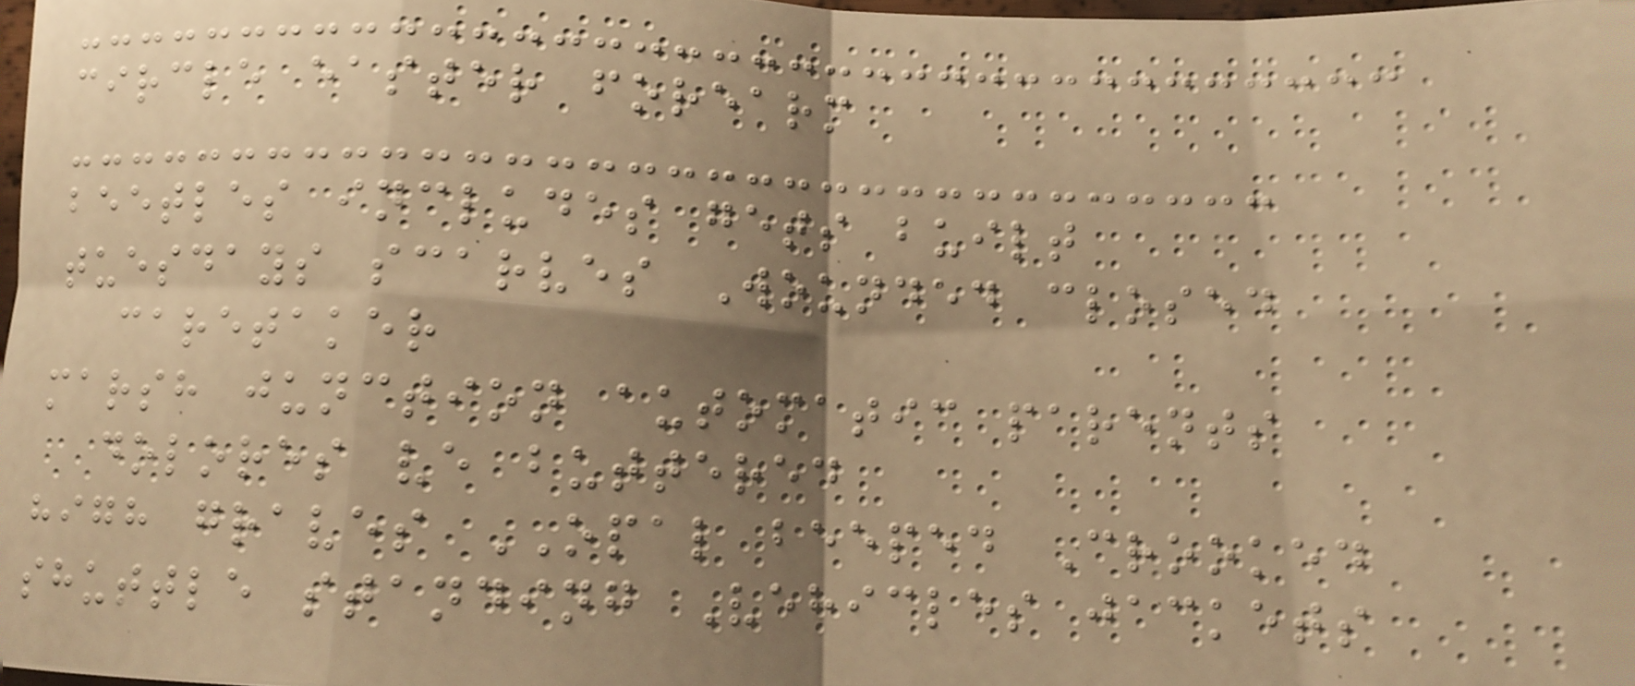circle easter forearm
beetles includes gets built
tuesdays scarves Wounded closed
caretaker
marsh junction automatic parents
dolores ve buttered
high graves OPAL beeped Crooked
shuttle standing Vehicles jackets
